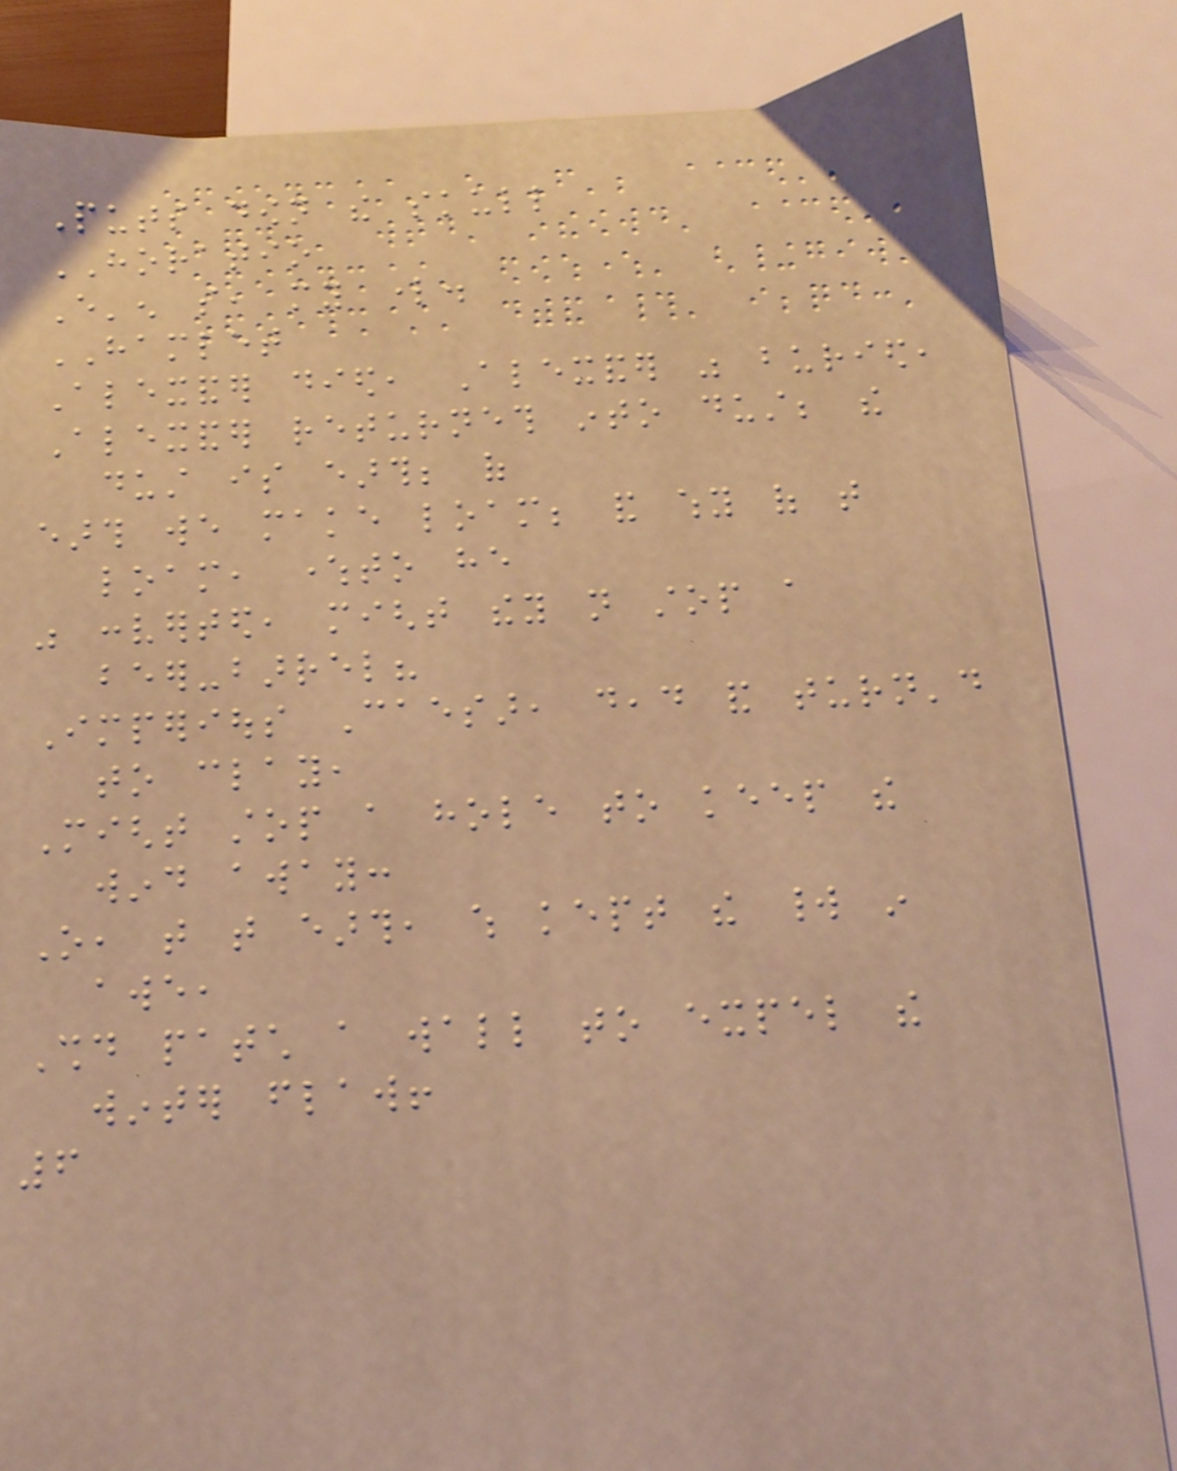Puts down the skull
HORATIO
E'en so, my lord.
HAMLET
Alexander died, Alexander was buried,
Alexander returneth into dust; the
dust is earth; of
earth we make loam; and why of that
loam, whereto he
was converted, might they not stop a
beer-barrel?
Imperious Caesar, dead and turn'd
to clay,
Might stop a hole to keep the
wind away:
O, that that earth, which kept the world in
awe,
Should patch a wall to expel the
winter flaw!
6
